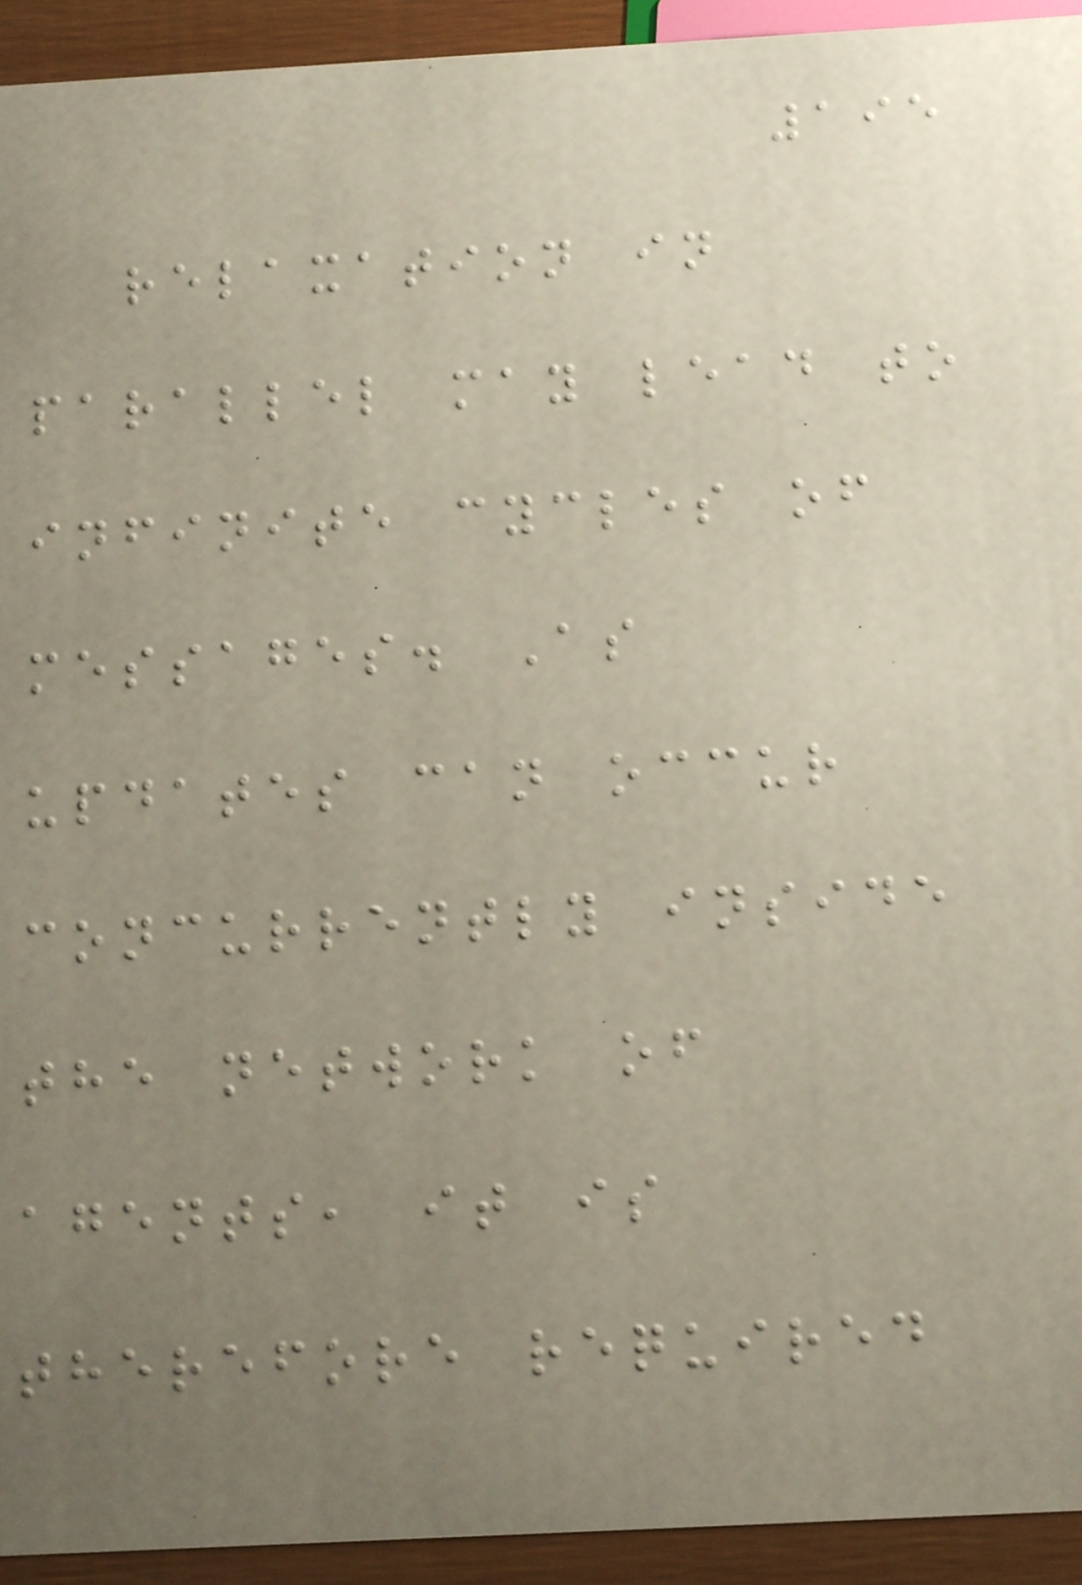195
relaxation in
parallel may lead to
infinite cycles of
messages. As
updates can occur
concurrently inside
the network of
agents, it is
therefore required
